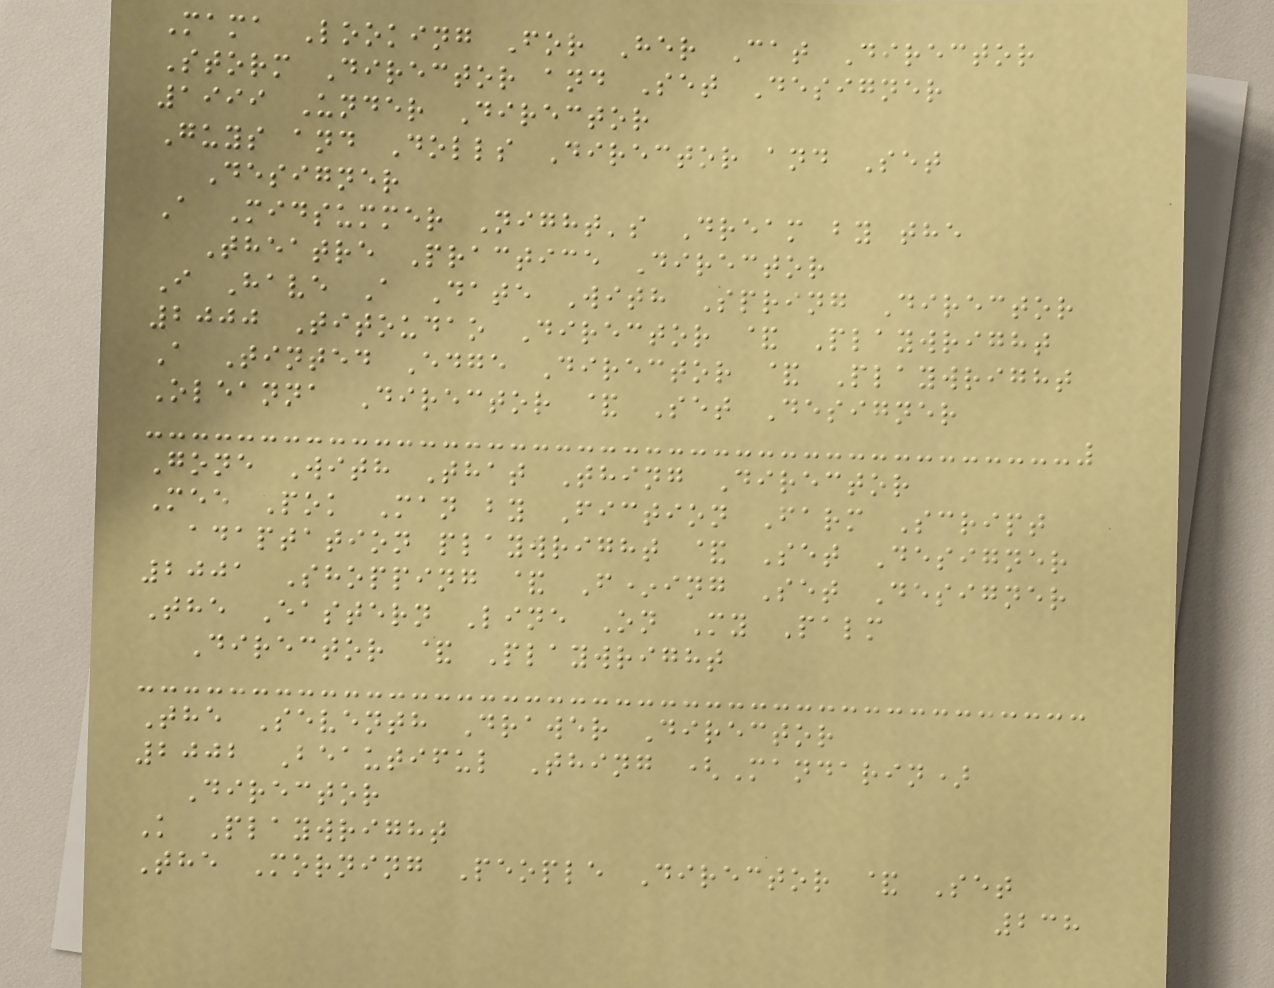Mama Looking For Her Cat Director
Storm Director and Set Designer
1999 Under Director
Guys and Dolls Director and Set
Designer
A Midsummer Night's Dream by the
Theatre Practice Director
I Have A Date With Spring Director
2000 Titoudao Director & Playwright
A Tinted Edge Director & Playwright
Oleanna Director & Set Designer
Gone With That Thing Director
Mee Pok Man by Fiction Farm Script
adaptation playwright & Set Designer
2001 Shopping & F*ing Set Designer
The Eastern Line On My Palm
Director & Playwright
The Seventh Drawer Director
2002 Beautiful Thing (Mandarin)
Director
K Playwright
The Morning People Director & Set
238
